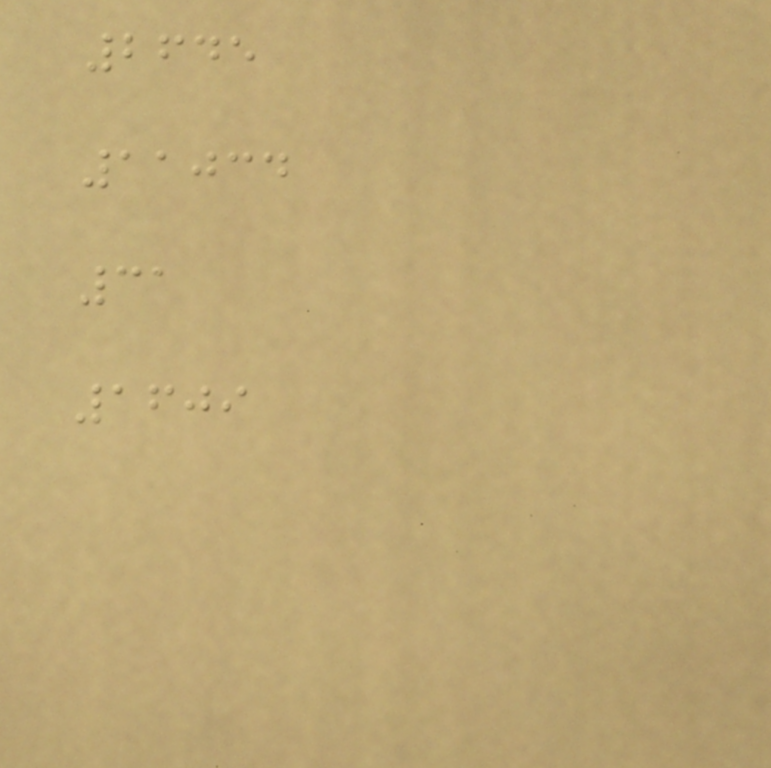2645
11034
31
1609
